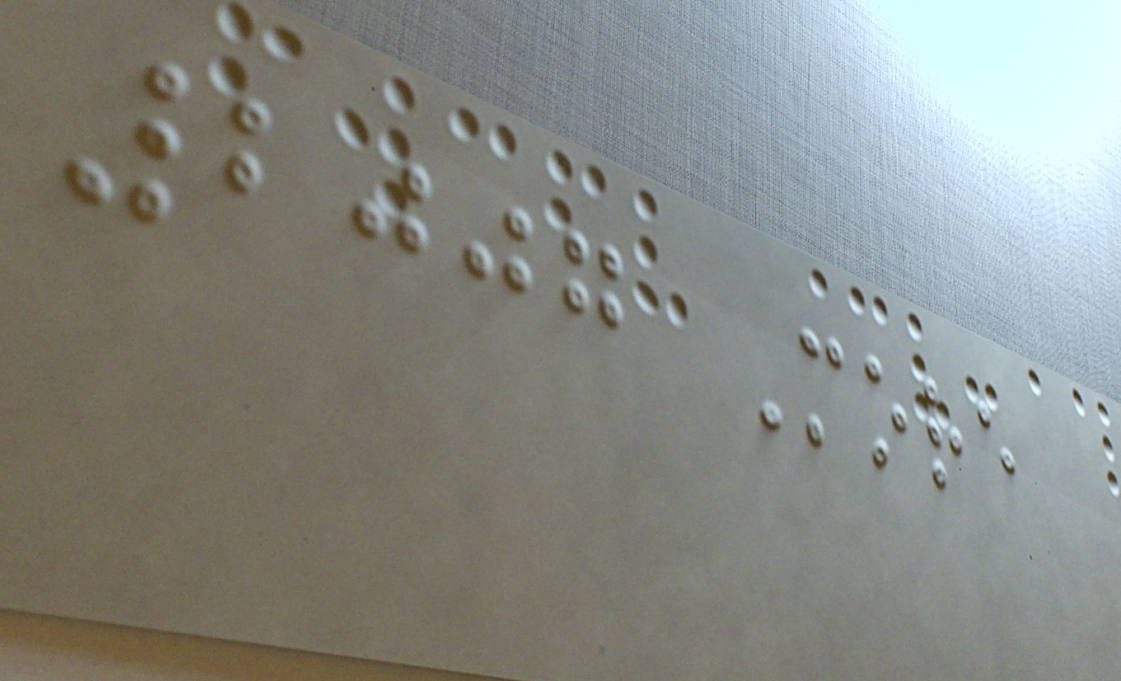2007 More
